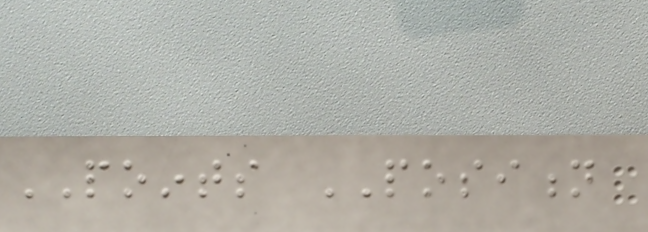POINTS POSITION
